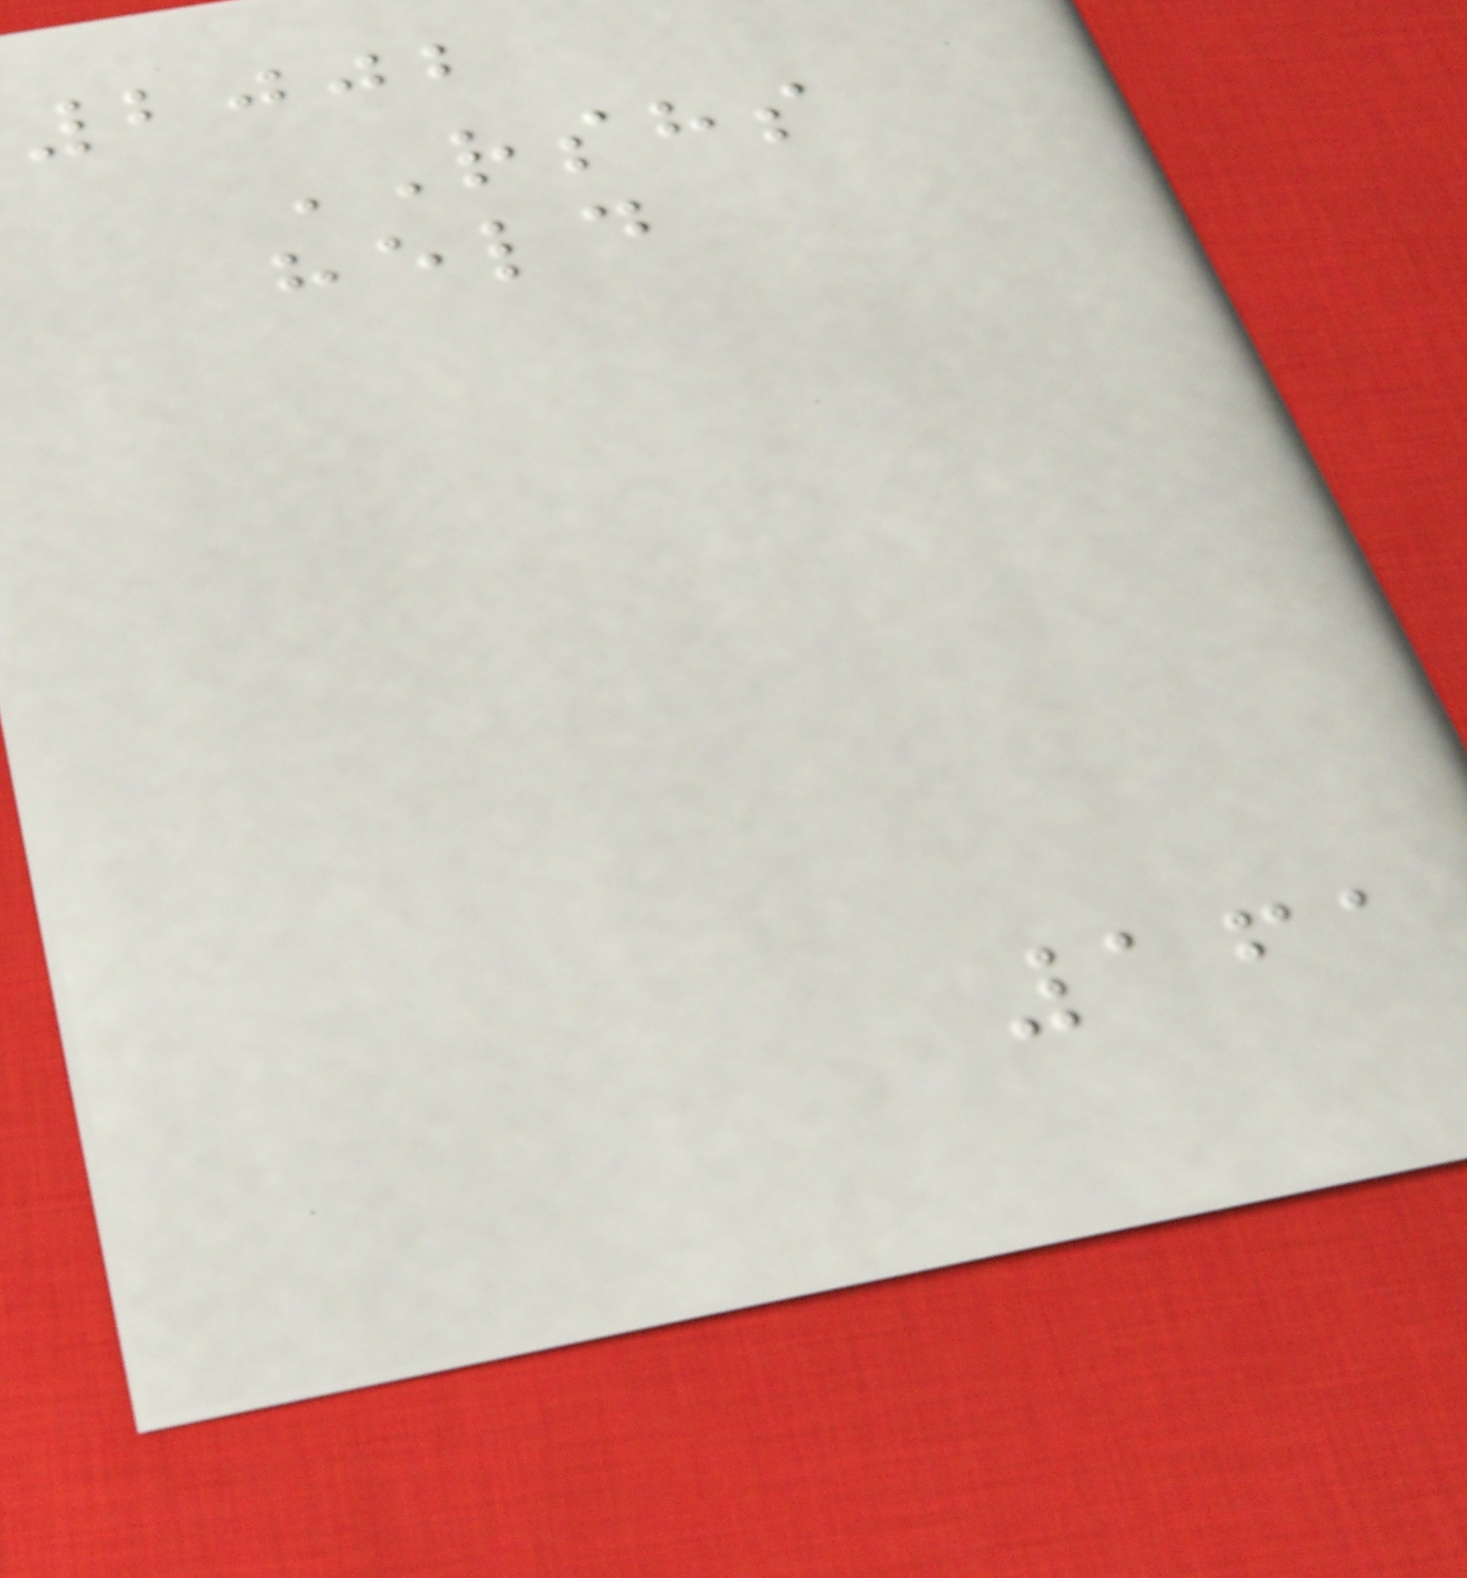2002
RSHS
held
161
